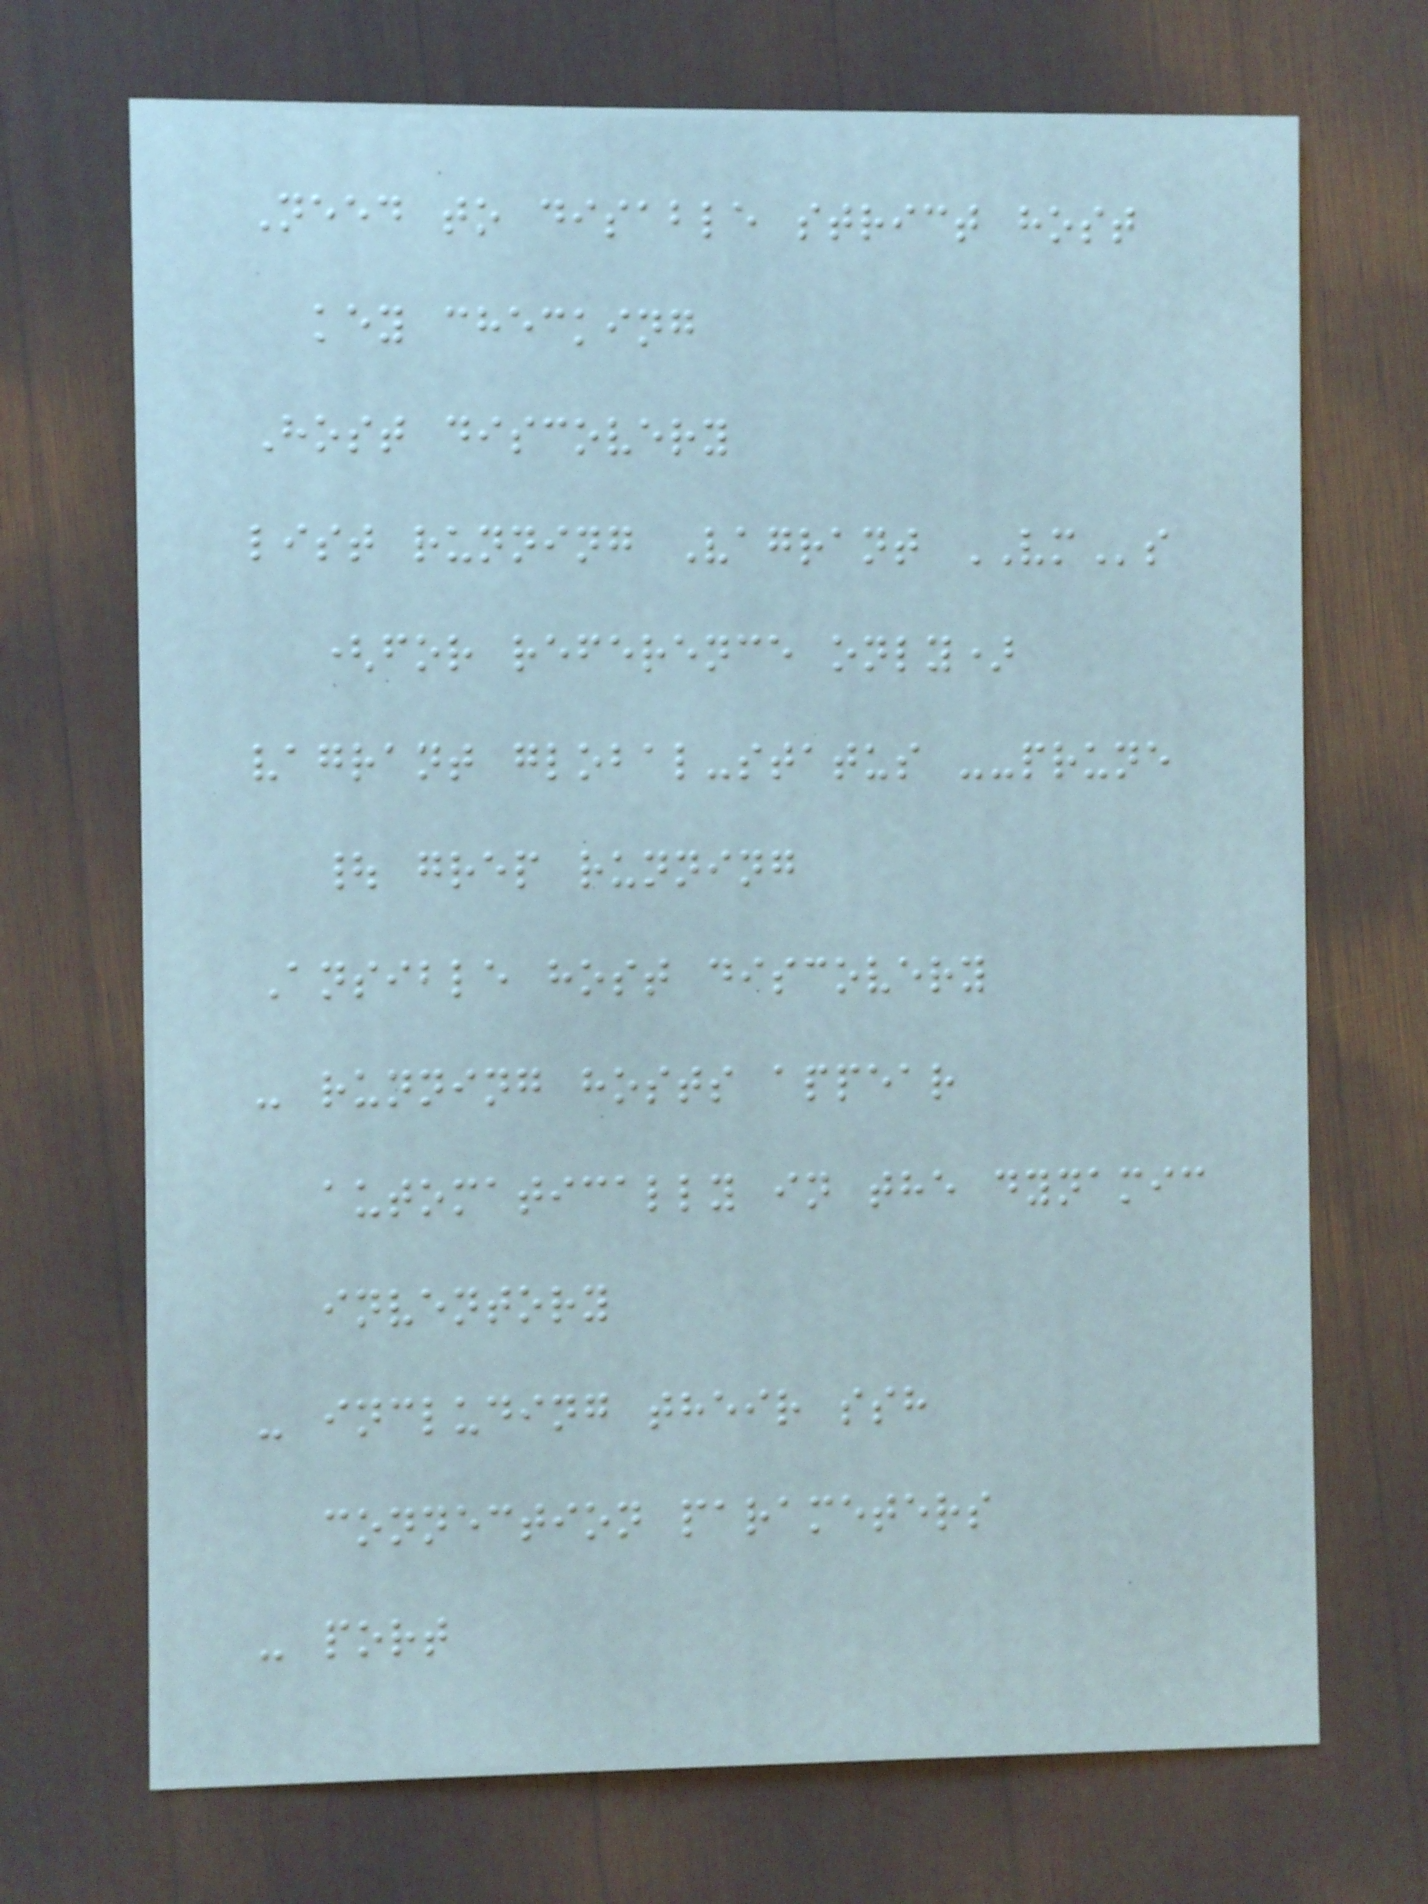Need to disable strict host
key checking
Host discovery
list running Vagrant VMs
(for reference only)
vagrant global-status --prune
| grep running
Ansible host discovery
- running hosts appear
automatically in the dynamic
inventory
- including their ssh
connection parameters
- port
